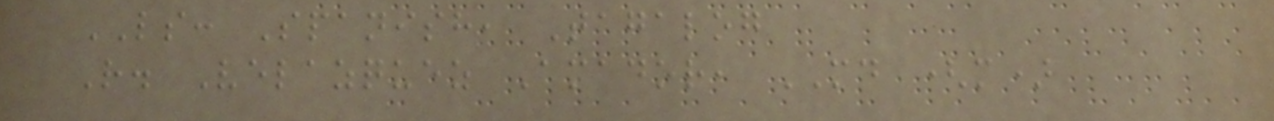LS: Spanish, Tagalog
R. Velazquez Amador, MD (m)
